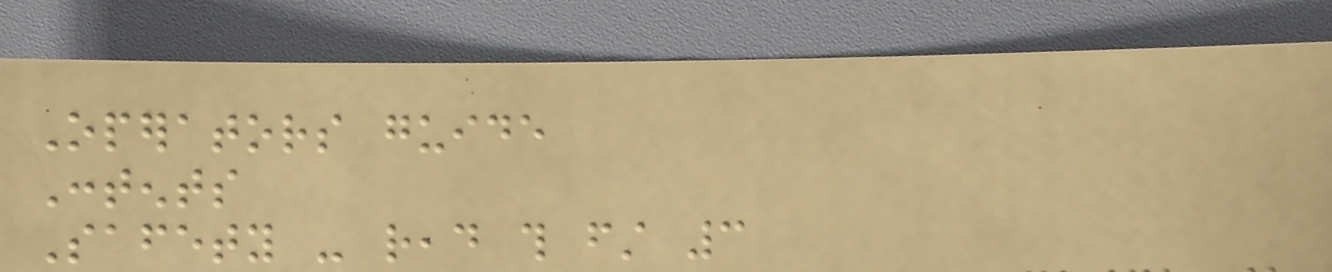Operators guide
Contents
Safety - read this first 3
